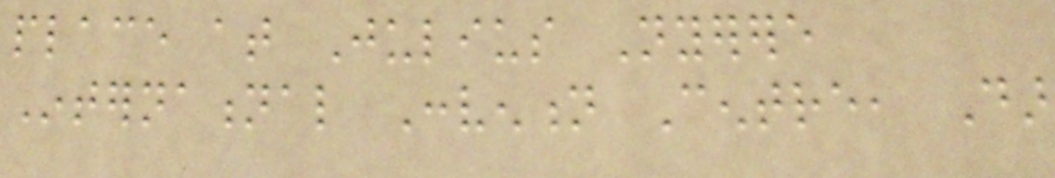place at Julius Nyerere
International Convention Centre, Dar
